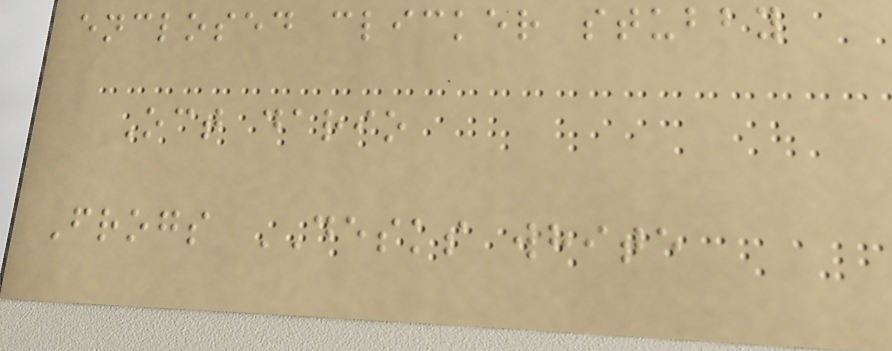enclosed clicker stubby
Oct dario
Frogs DESKS white
